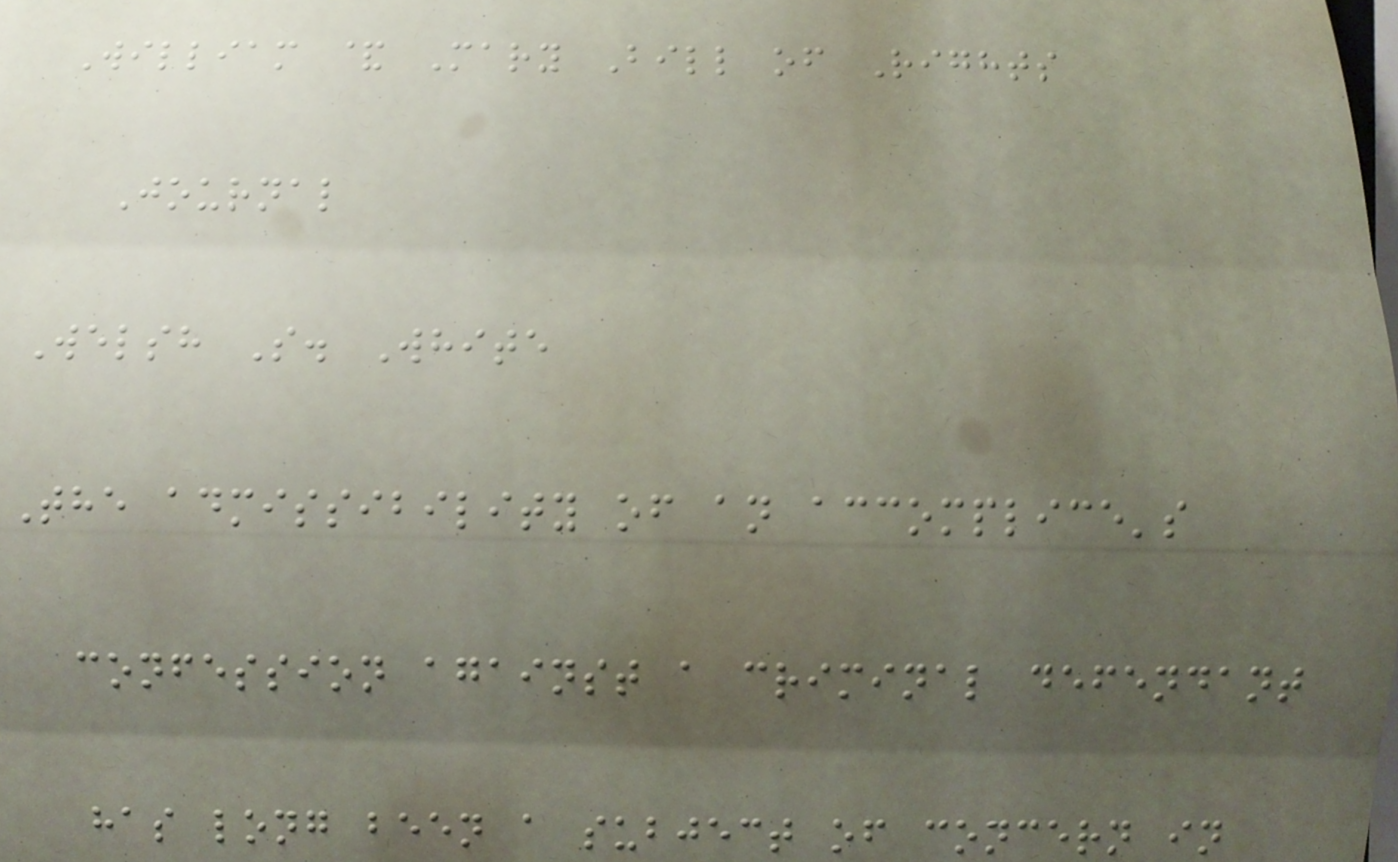William & Mary Bill of Rights
Journal
Welsh S. White
The admissibility of an accomplice's
confession against a criminal defendant
has long been a subject of concern in
